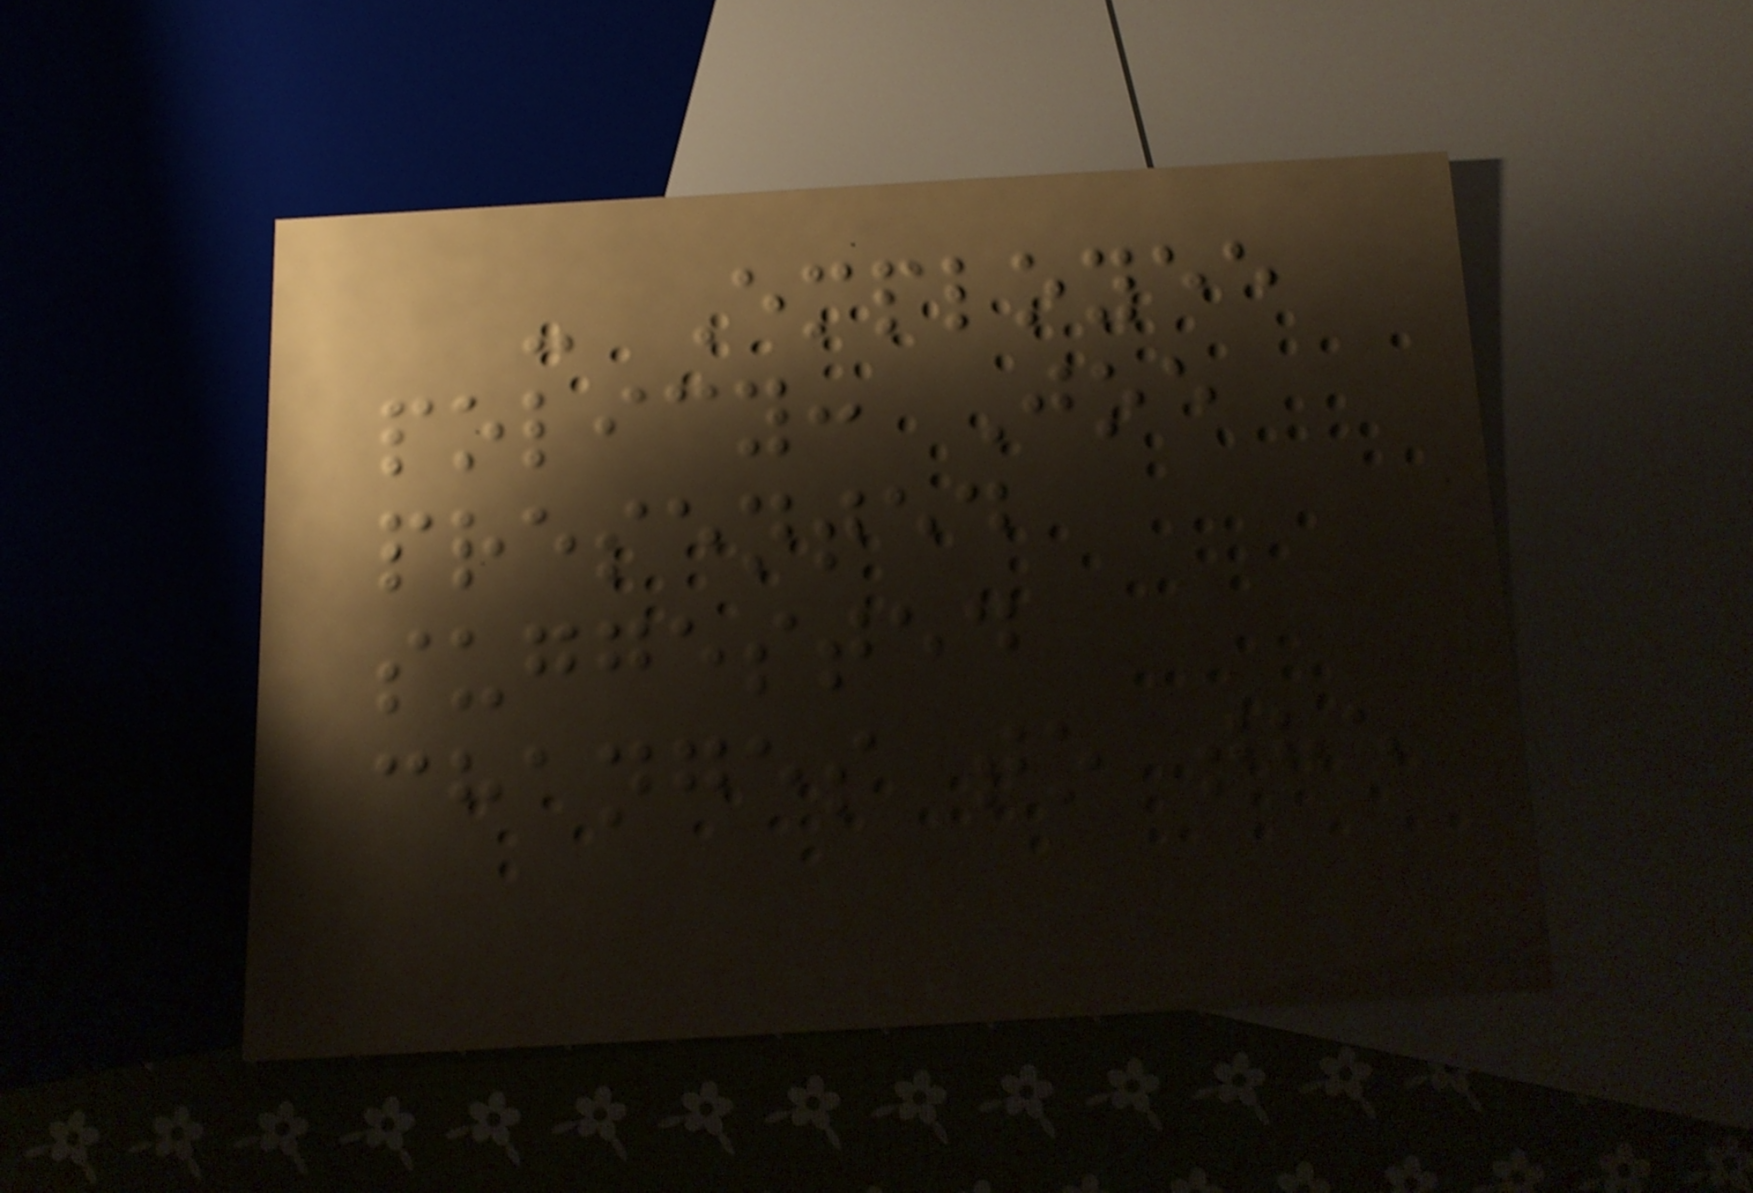- Employee
policy: Joe
presented
suggested
changes to the
